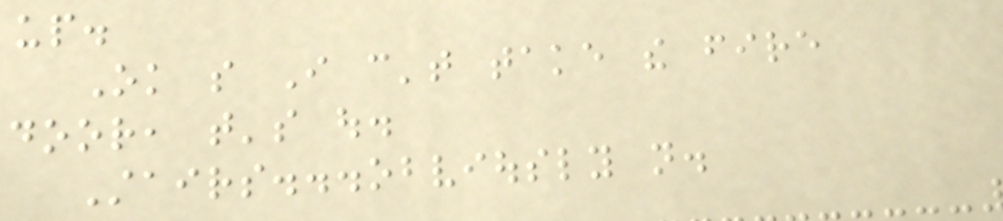up.
Ok so I can't take the fire
door, that's out.
Stairs...obviously not.
